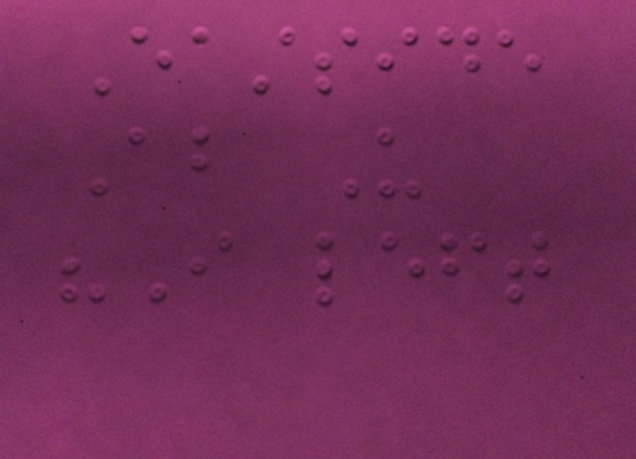Eastside
About Us
"I left
